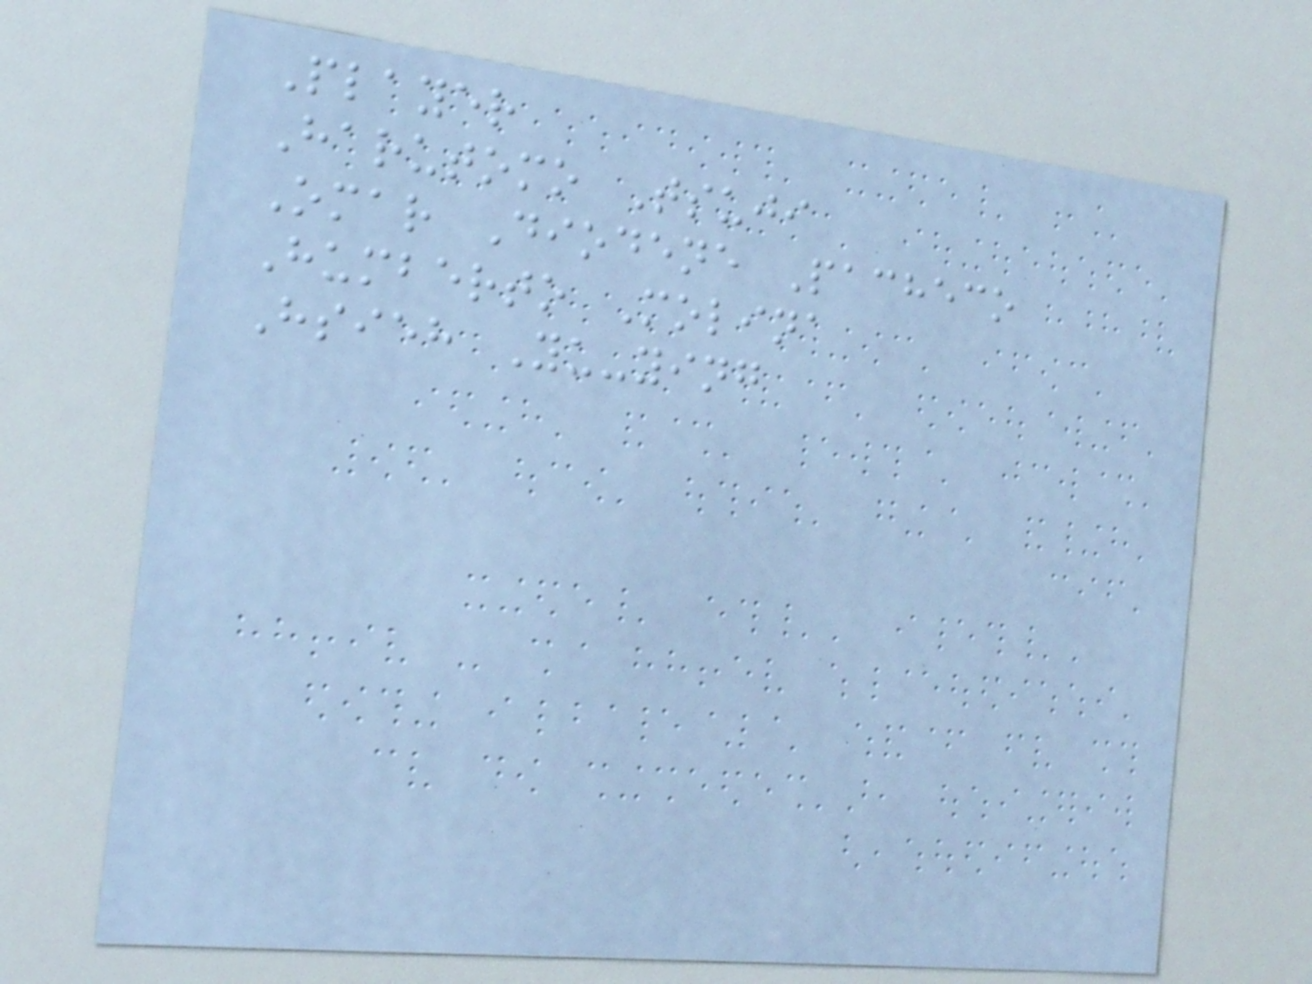Player
Harutomo Tsuji
Omar Diodene Pacheco
Humberto Molina
Hsieh Yu-ying
